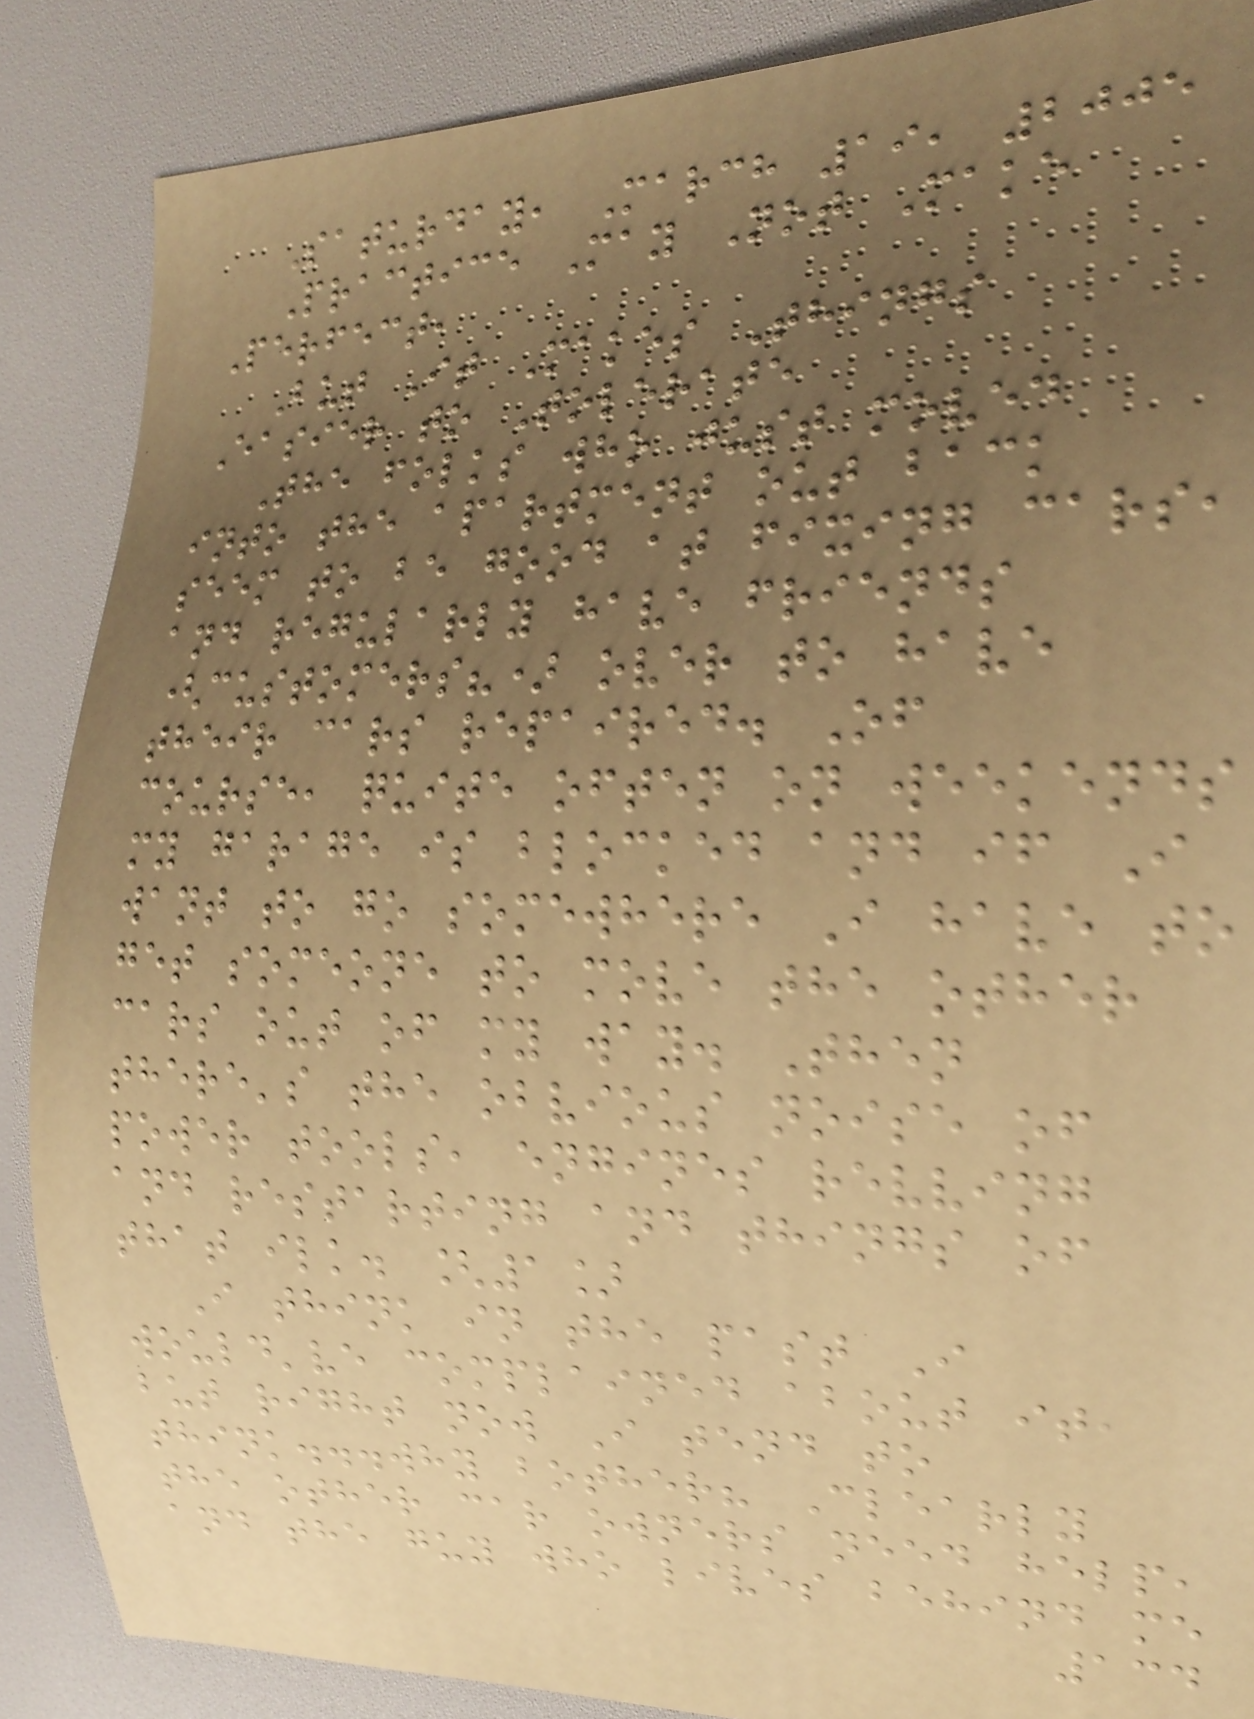Saturday, March 19, 2005
Practice May Not Make
Perfect,
But It Makes Things
Easier to Tolerate
The folks who just moved
into the apartment out back
seem to be good at fixing cars,
and regularly have friends
(customers?) over to have
their cars repaired. Of
course, quite often on weekends
my garage is blocked and if I
want to go somewhere I have to
get someone to move the other
cars out of my way. Then
there's the obvious noise of
power tools, engines revving
and restarting and things of
that ilk. [1]
I think in the past I
would've complained about it,
but right now I tend to
think...why bother? Clearly
the other car owners need help,
and the guy who lives behind me
134
